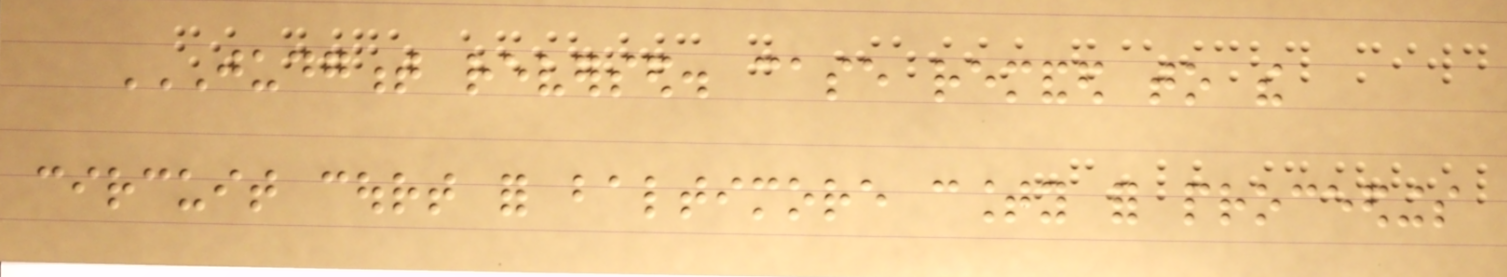JUDGMENT REVERSED. CASE REMANDED TO THE
CIRCUIT COURT FOR BALTIMORE COUNTY FOR PROCEEDINGS
